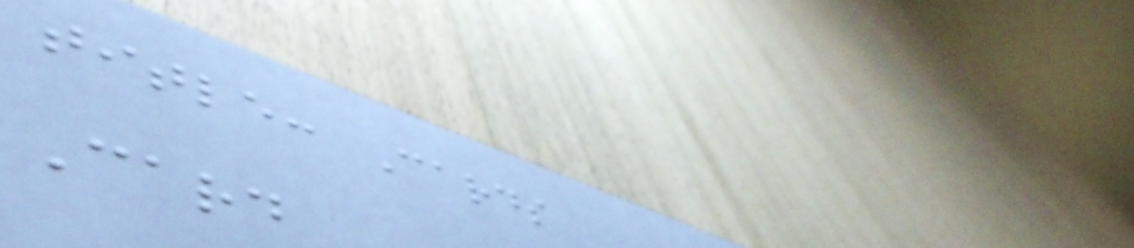title: Cards
Card
